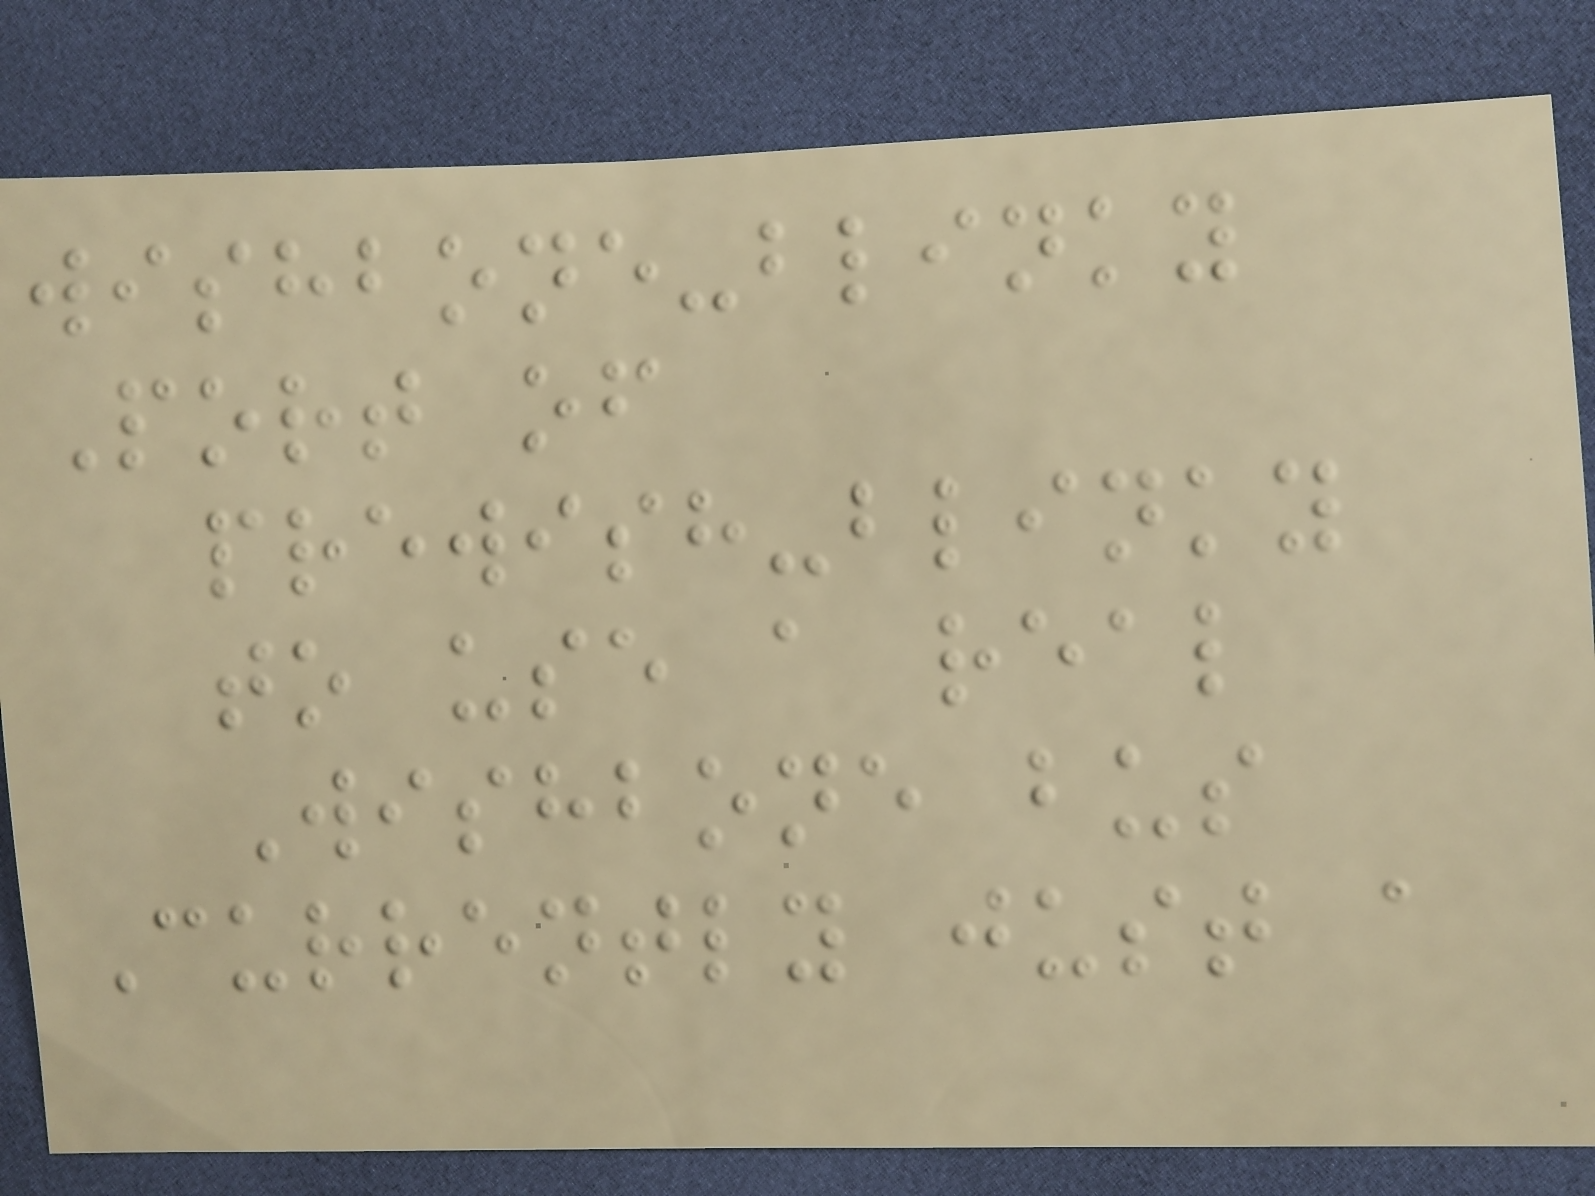wishbone-blinky
Port of
prewish-blinky
to use a real
Wishbone bus
Currently just a
